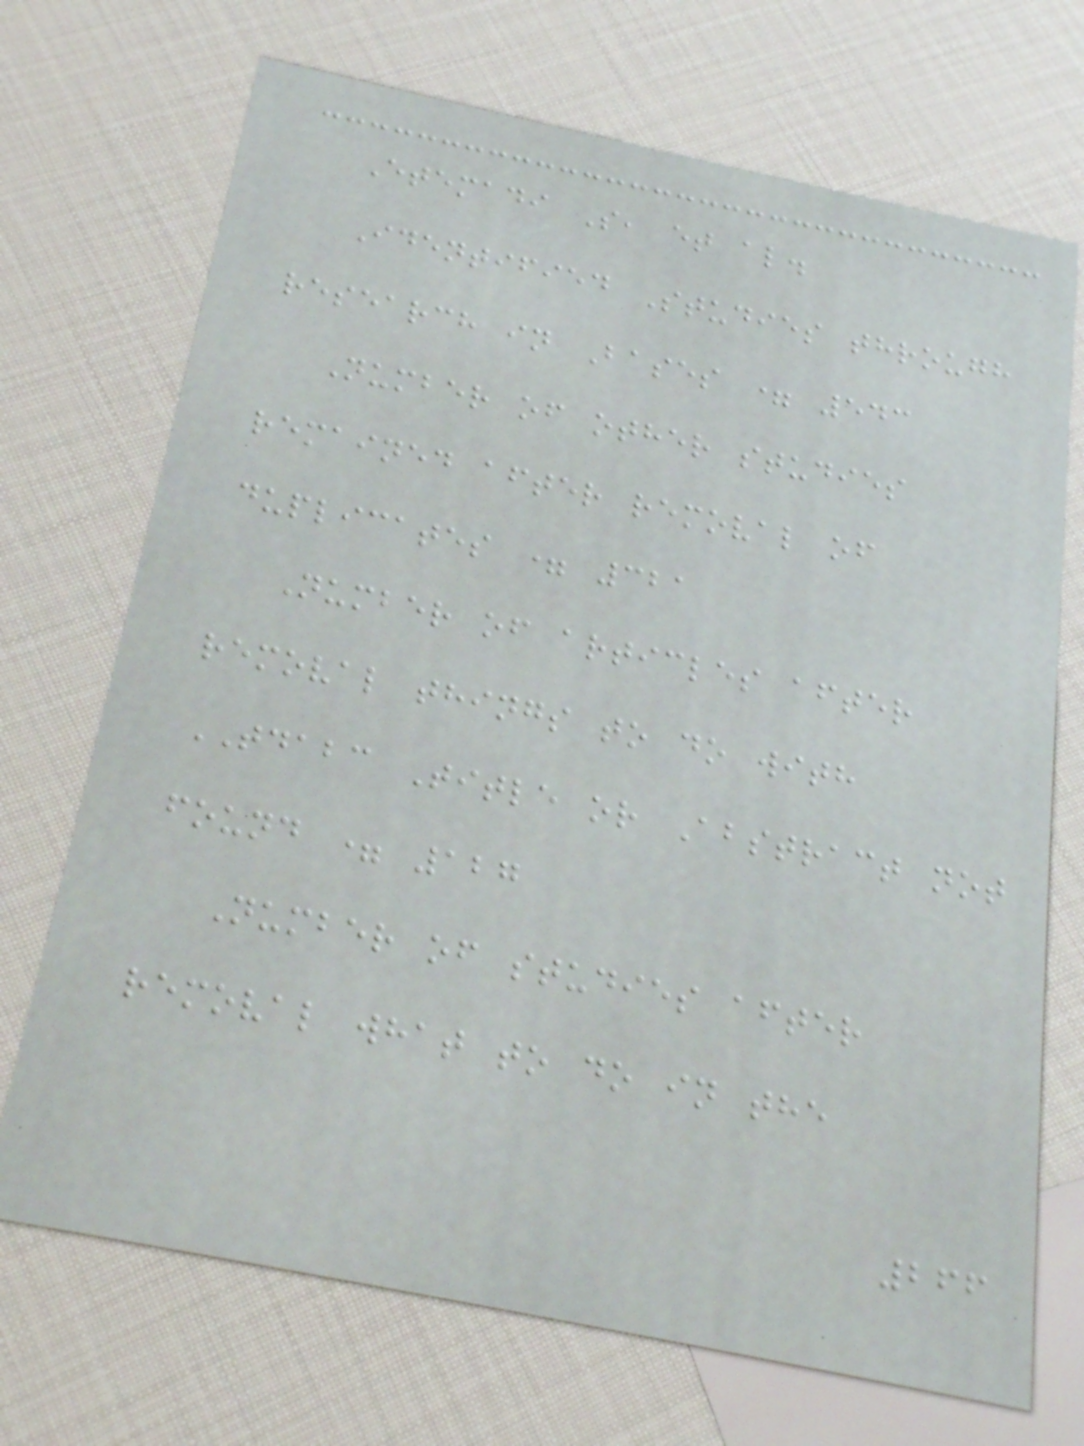Etemadi S, et al.
Identified Studies through
research in Bases = 543
Number of other studies
remained after removal of
duplicates = 321
Number of articles after
removal things to do with
TDABC Title or Abstract not
found = 127
Number of studies after
removal what to do in the
266
